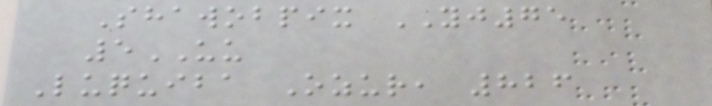Shawobpix YJ75
5UU
Luquiba Ozur, 826
